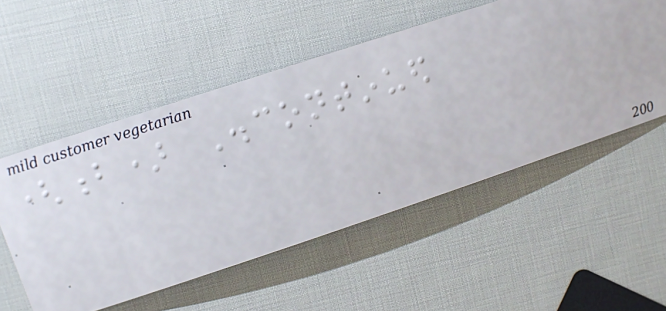(b) Discontinued
